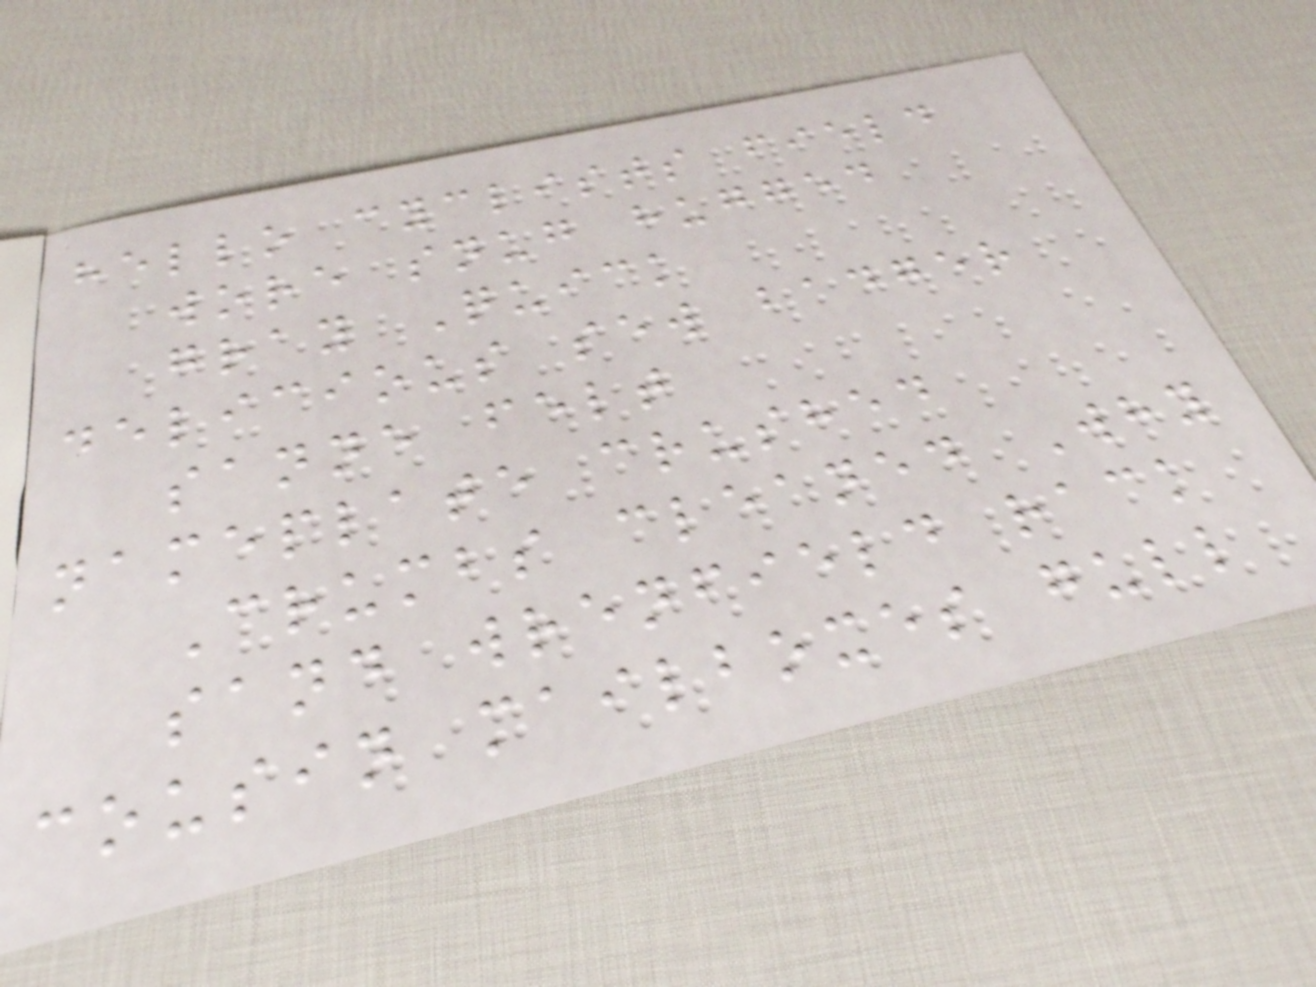hello cyclists field
wore snug hugged
gray Quick
delicious sew badger
sanne felt
nameplate crushed
Crumbs cleaned Why
sand wrenfield rack
cousin mailboxes gull
